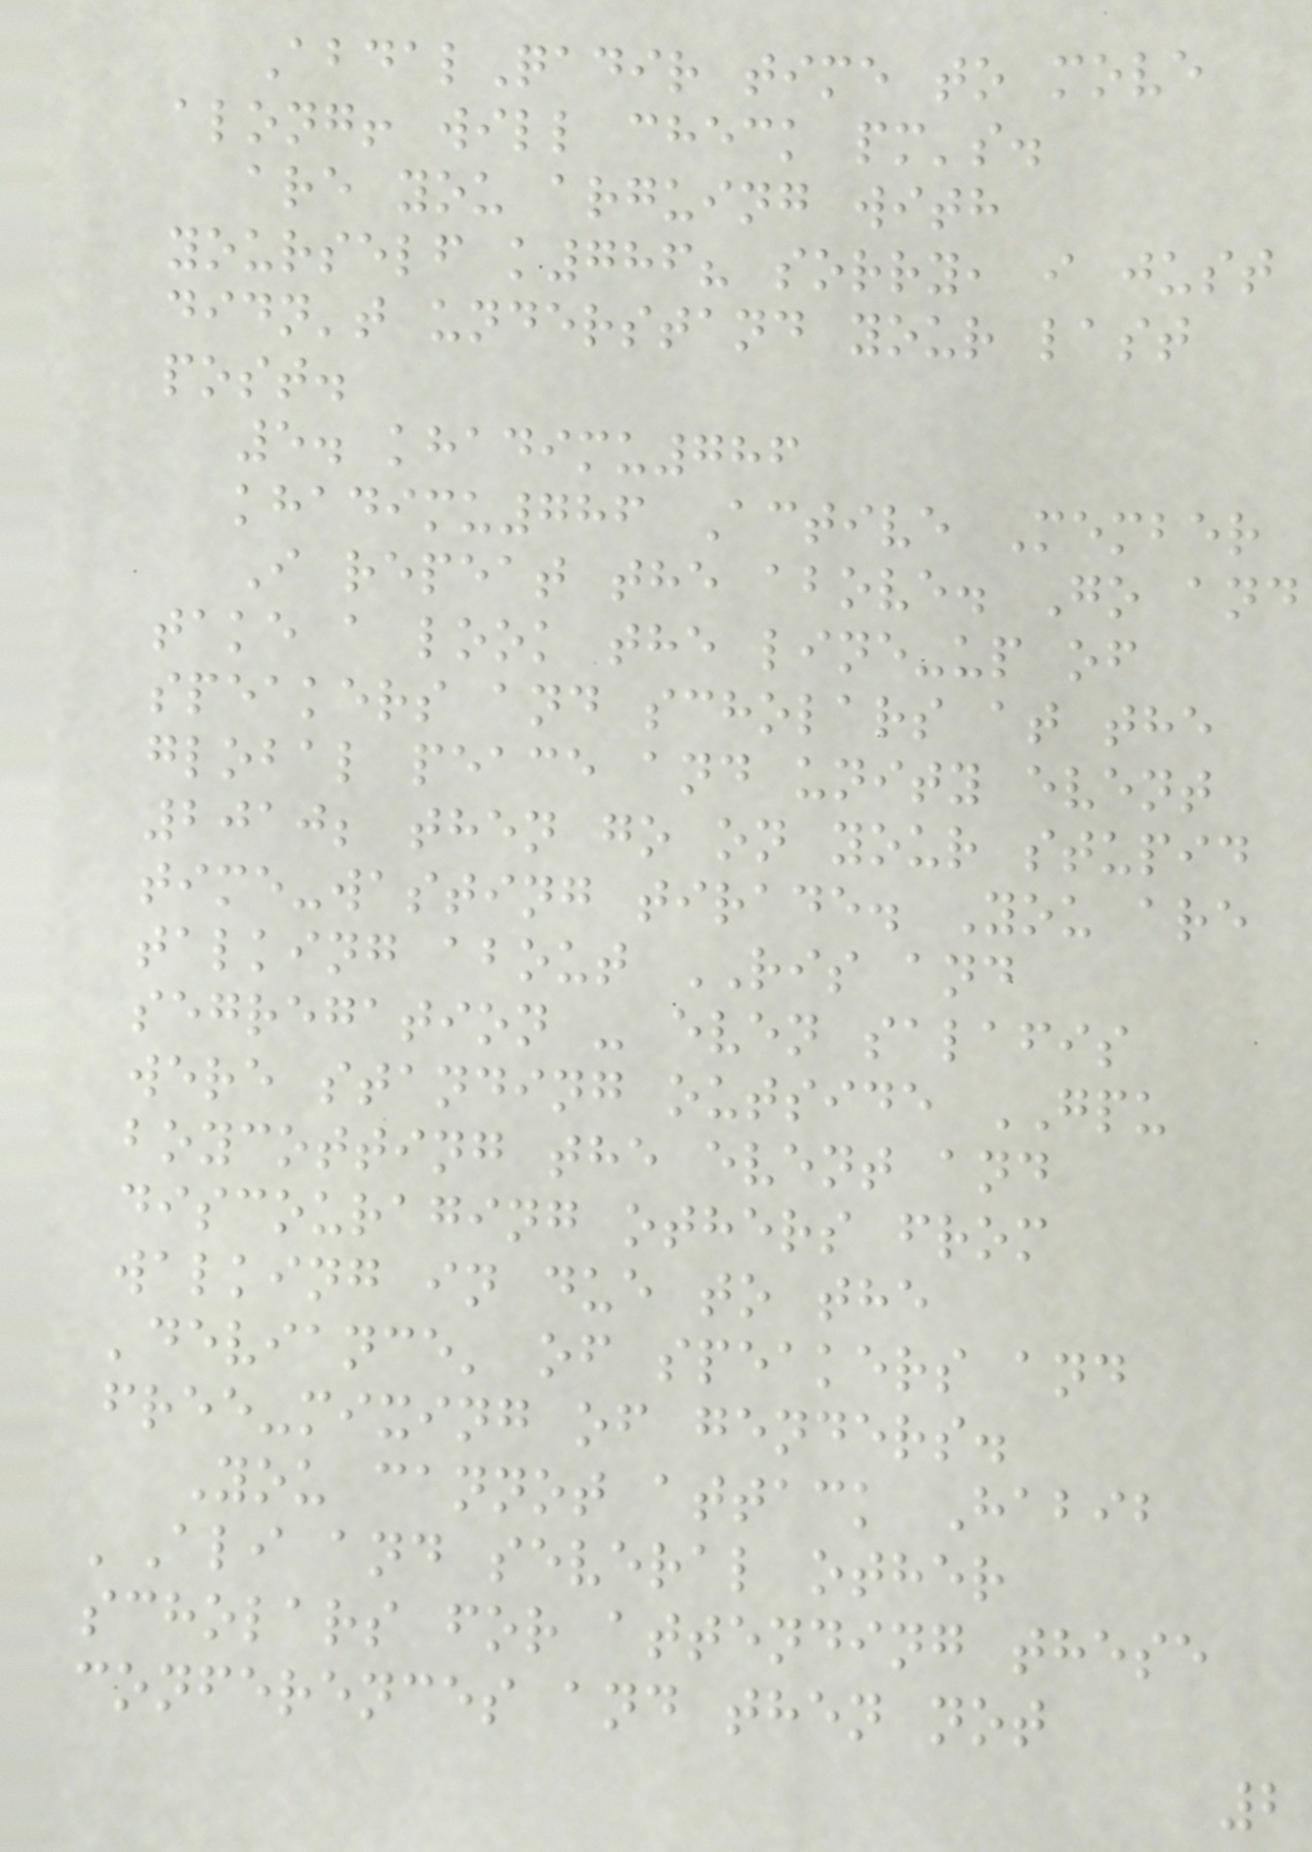AbdalQadir time to move
along! will check pm's.
are you arguing with
yourself k786? sorry, i just
didn't understand your last
post.
5. khadimu786
khadimu786 Active Member
I repeat the above. Go and
take a look the line-up of
speakers and scholars at the
global peace and unity event
2010; then go on your stupid
time-wasting tirade. You are
talking about RIS and
segregation - even salafis
were standing outside GPU
boycotting the event and
discouraging others from
walking in due to the
'deviance' of speakers and
free-mixing of genders.
You cannot attack Habib
'Ali and several other
scholars for attending these
conferences and then not
2
